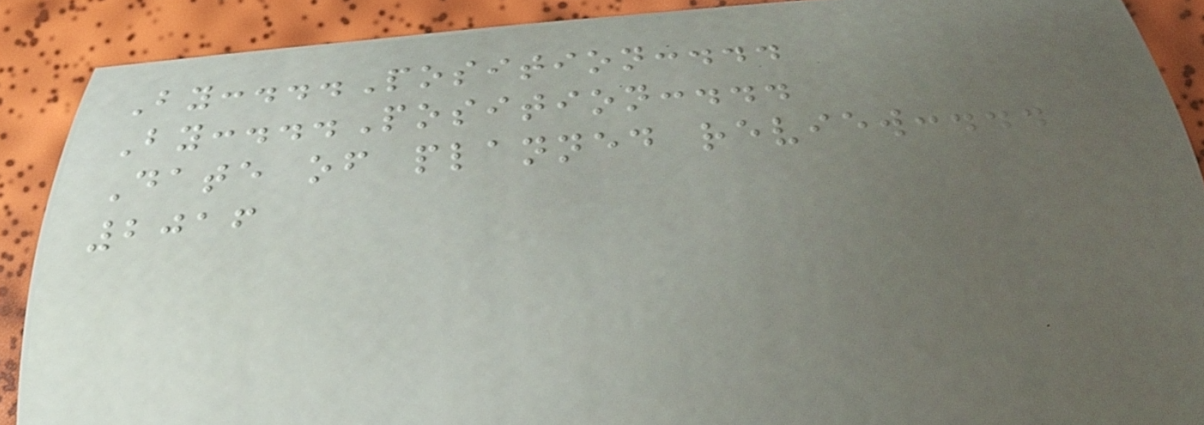By:...Position:...
By:...Position:...
Date of planned review:...
2016
